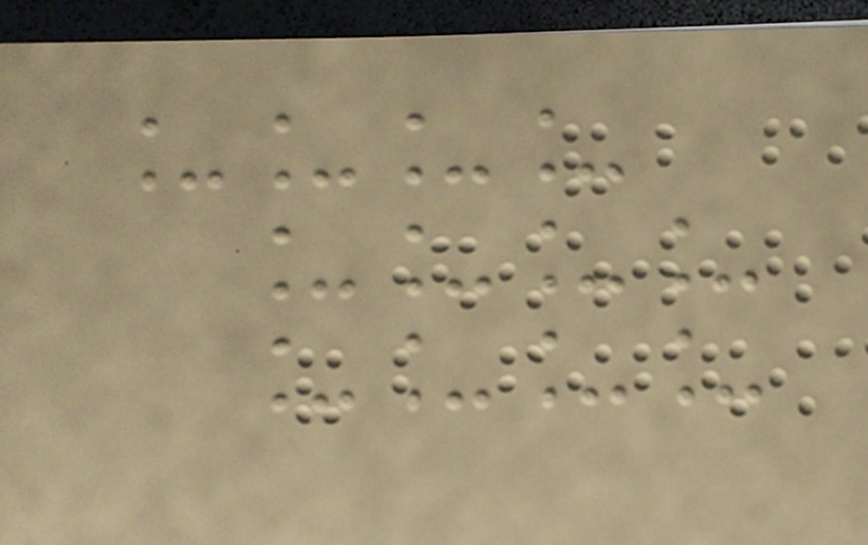____
____
____
